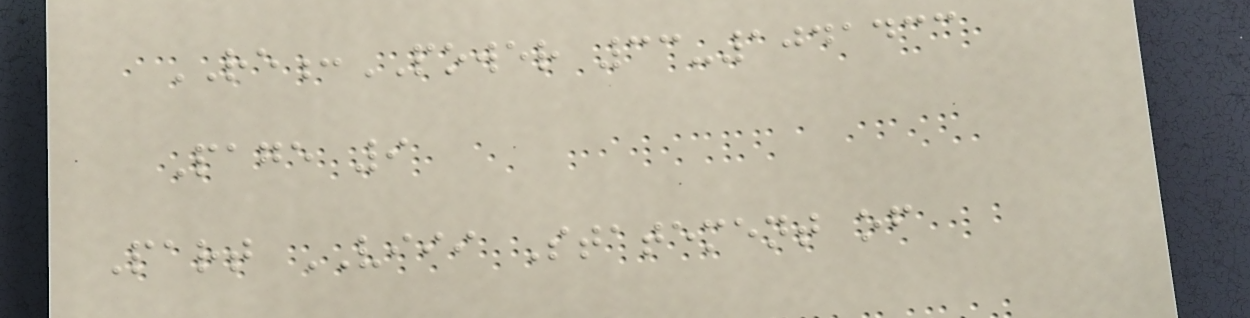RE:POWER 33-1041433
Page 9
Part VIII Statement of
